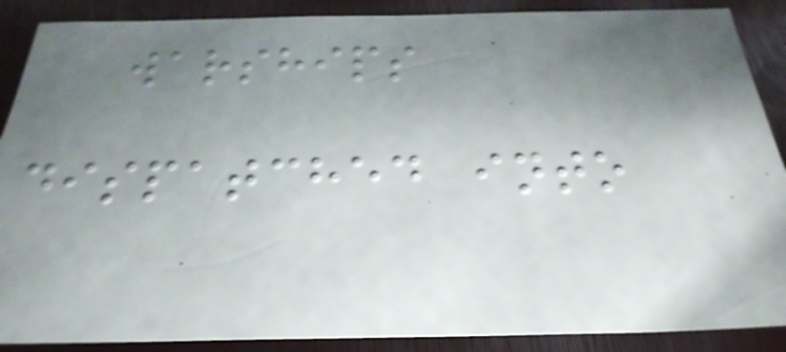warships
dispatched into
